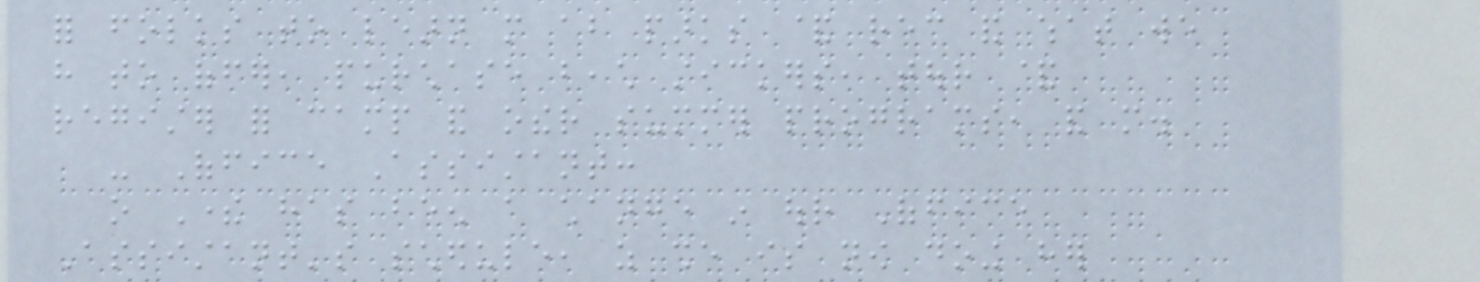for folks to learn more about parks & rec and what we
have to offer, purchase beach stickers, tour &
register for camp and other summer programs, and more.
- Office Assistant:
o There has been a change in our Office
Assistant's schedule, as she is now doing her
